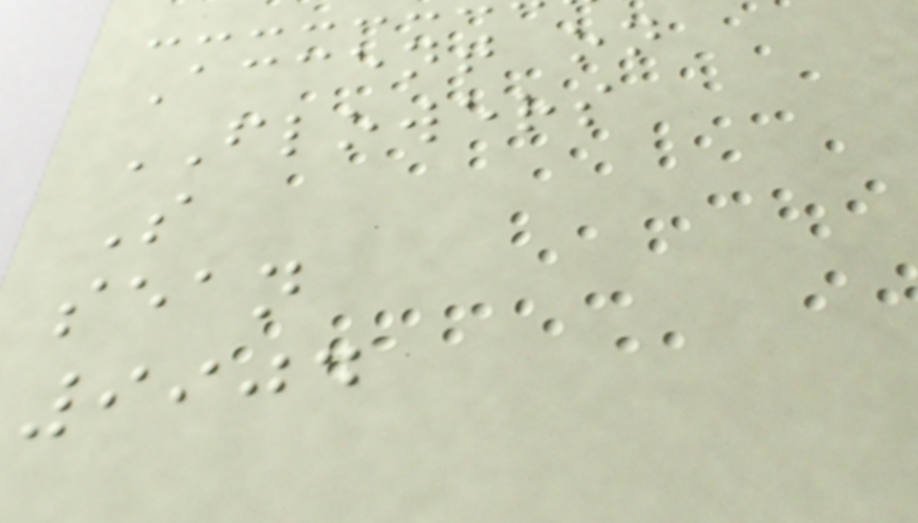Accent on
FLOWERS
S
sean
9904
